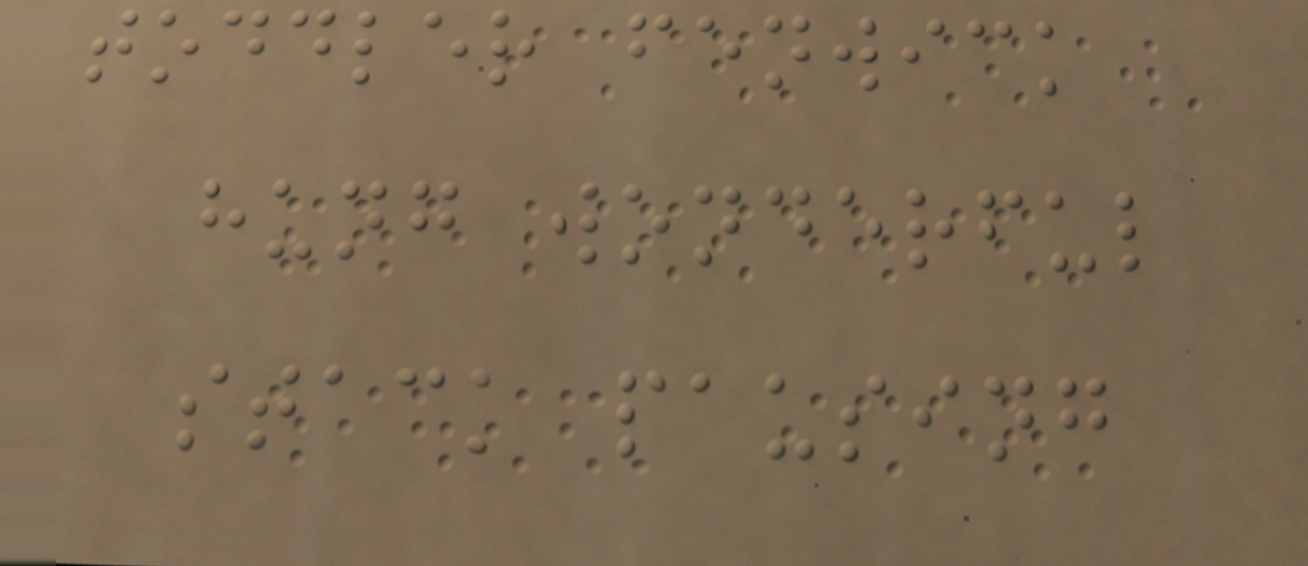toddler fenwick
hung wonderful
stack pausing
